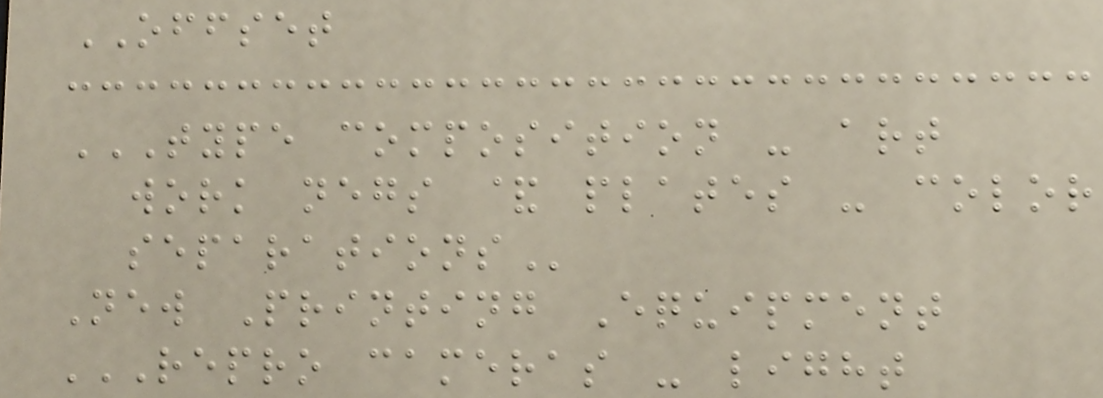OFFSET
TYPE COMPOSITION - ART
WORK NEGS & PLATES - COLOR
SEPARATIONS
New Printing Equipment
REPRO CAMERAS - LIGHT
